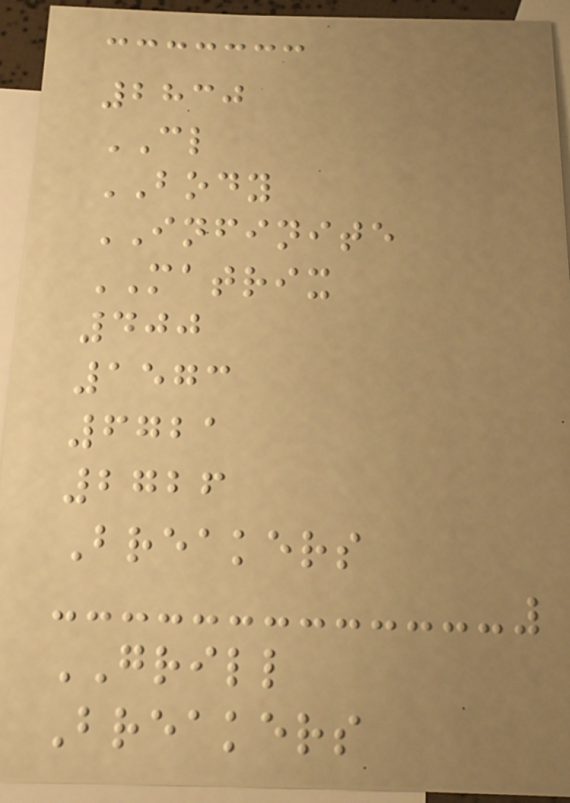2830
CL
BODY
INFINITE
MATRIX
400
1573
6721
2726
Breakers
GRILL
Breakers
